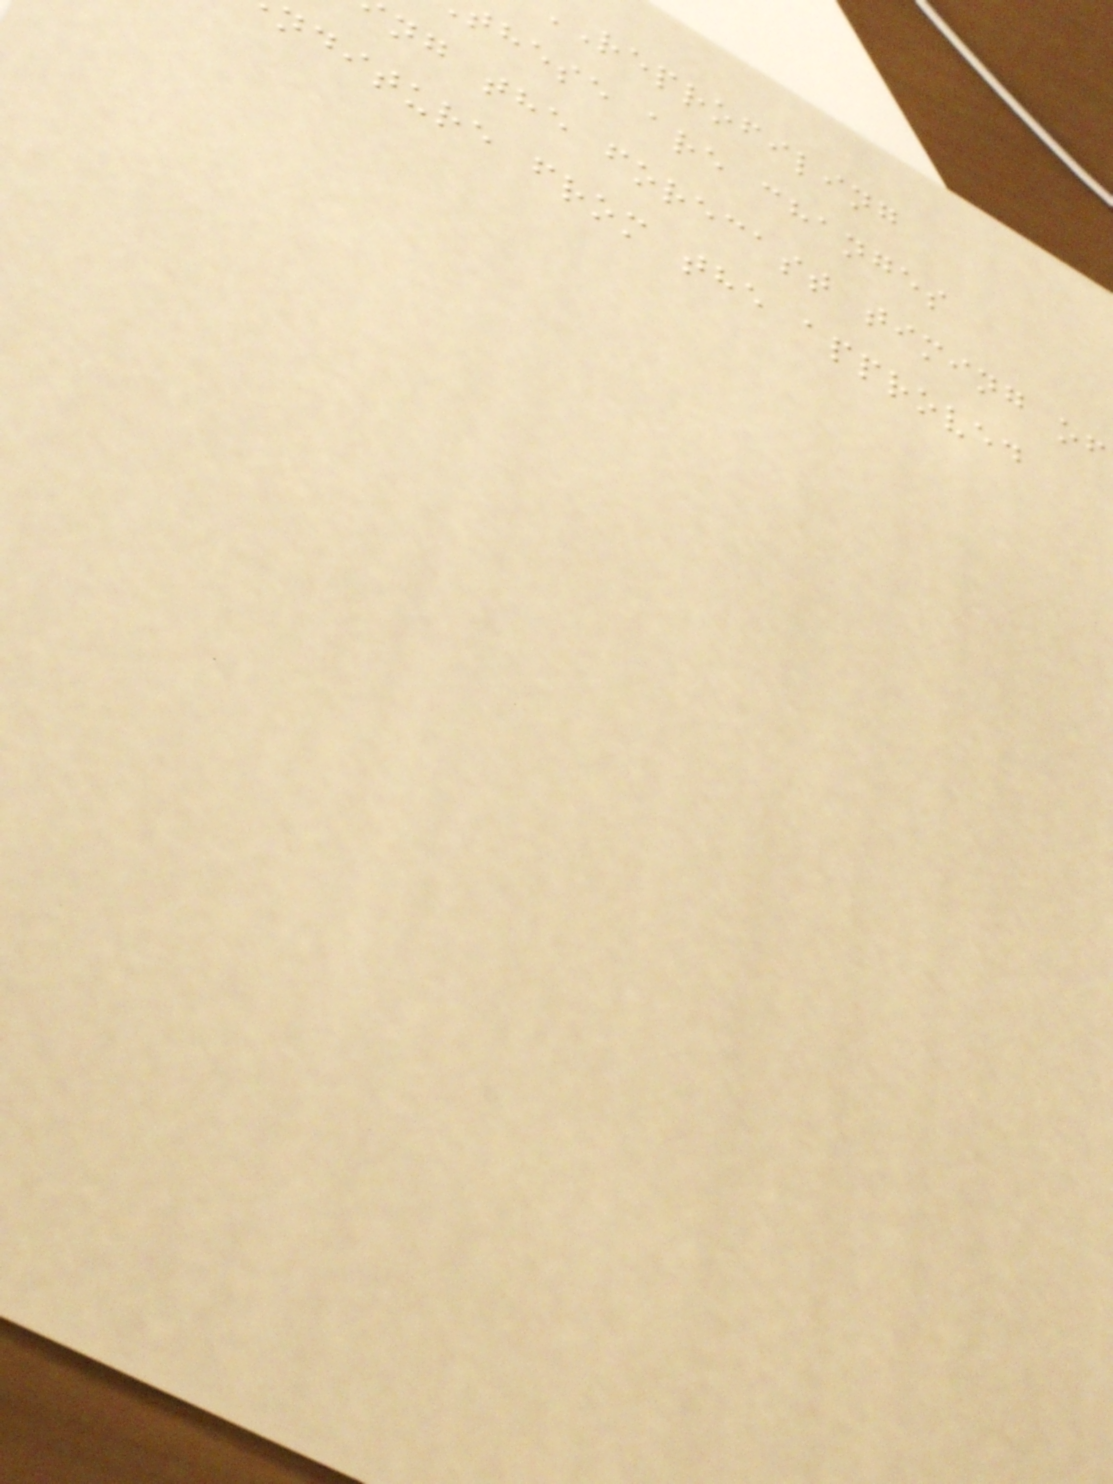reprofiling
these are changes
ng the forecast timing of
nditure from the approved
